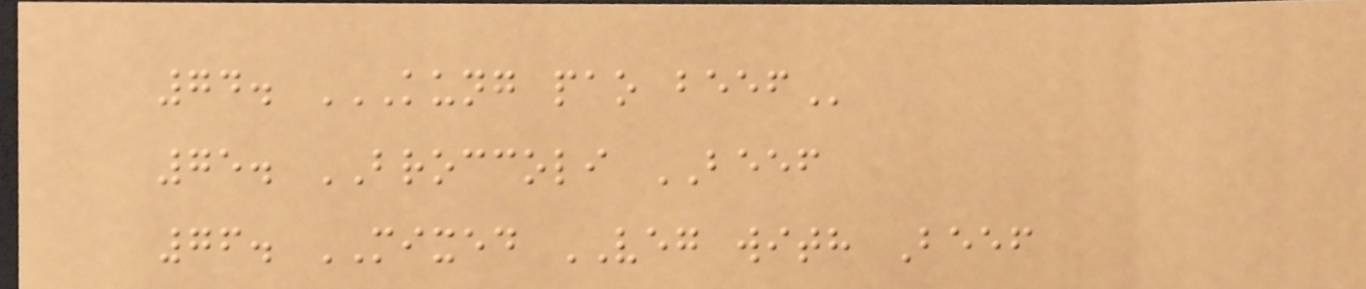74. KUNG PAO BEEF
75. BROCCOLI BEEF
76. MIXED VEG with Beef
